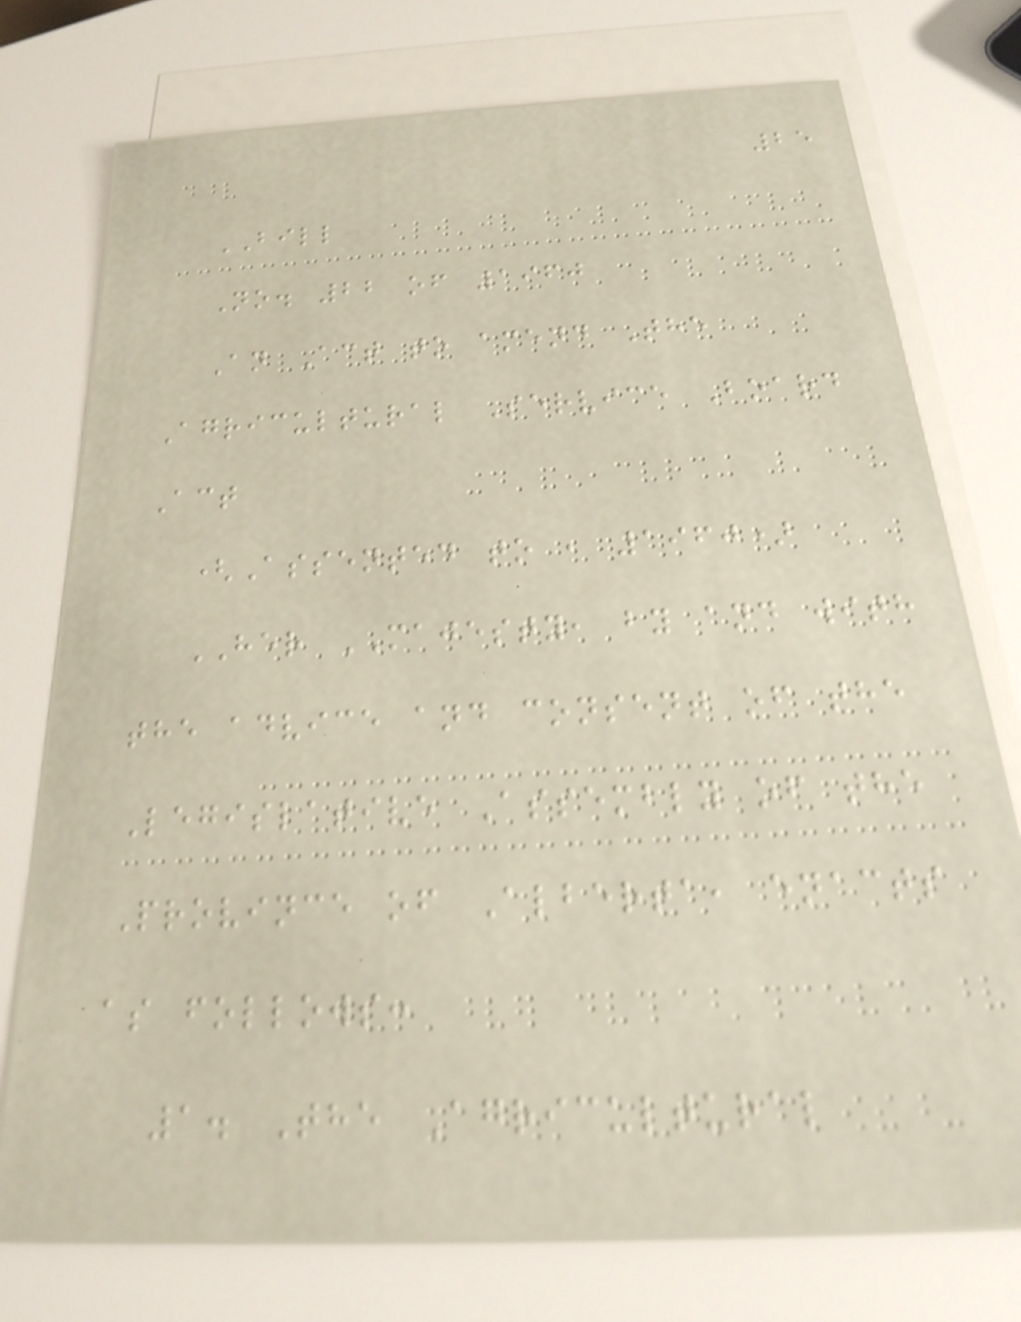25
BILL
No. 22 of 1960
An Act to amend The
Agricultural Service Board
Act
(Assented to , 1960)
HER MAJESTY, by and with
the advice and consent of the
Legislative Assembly of the
Province of Alberta, enacts
as follows:
1. The Agricultural
